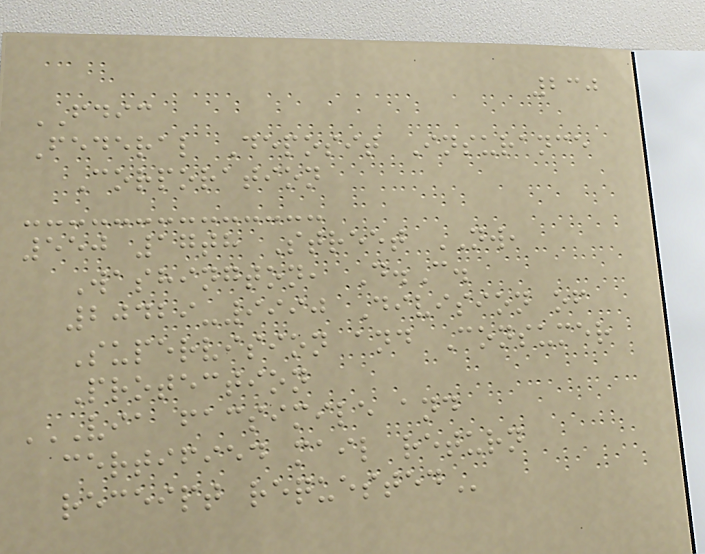230
FDIC
Federal Deposit Insurance
Corporation
550 17th Street NW,
Washington, D.C.
20429-9990 Division of
Supervision and Consumer
Protection
VIA FACSIMILE AND
CERTIFIED MAIL RETURN
RECEIPT REQUESTED
